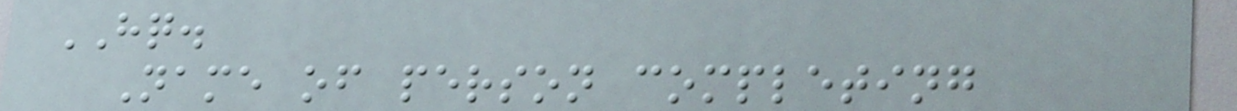HQ.
Name of person completing
